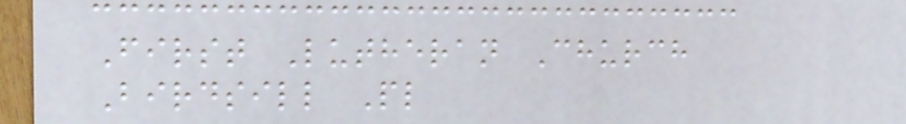First Lutheran Church
Birdsill Pl
